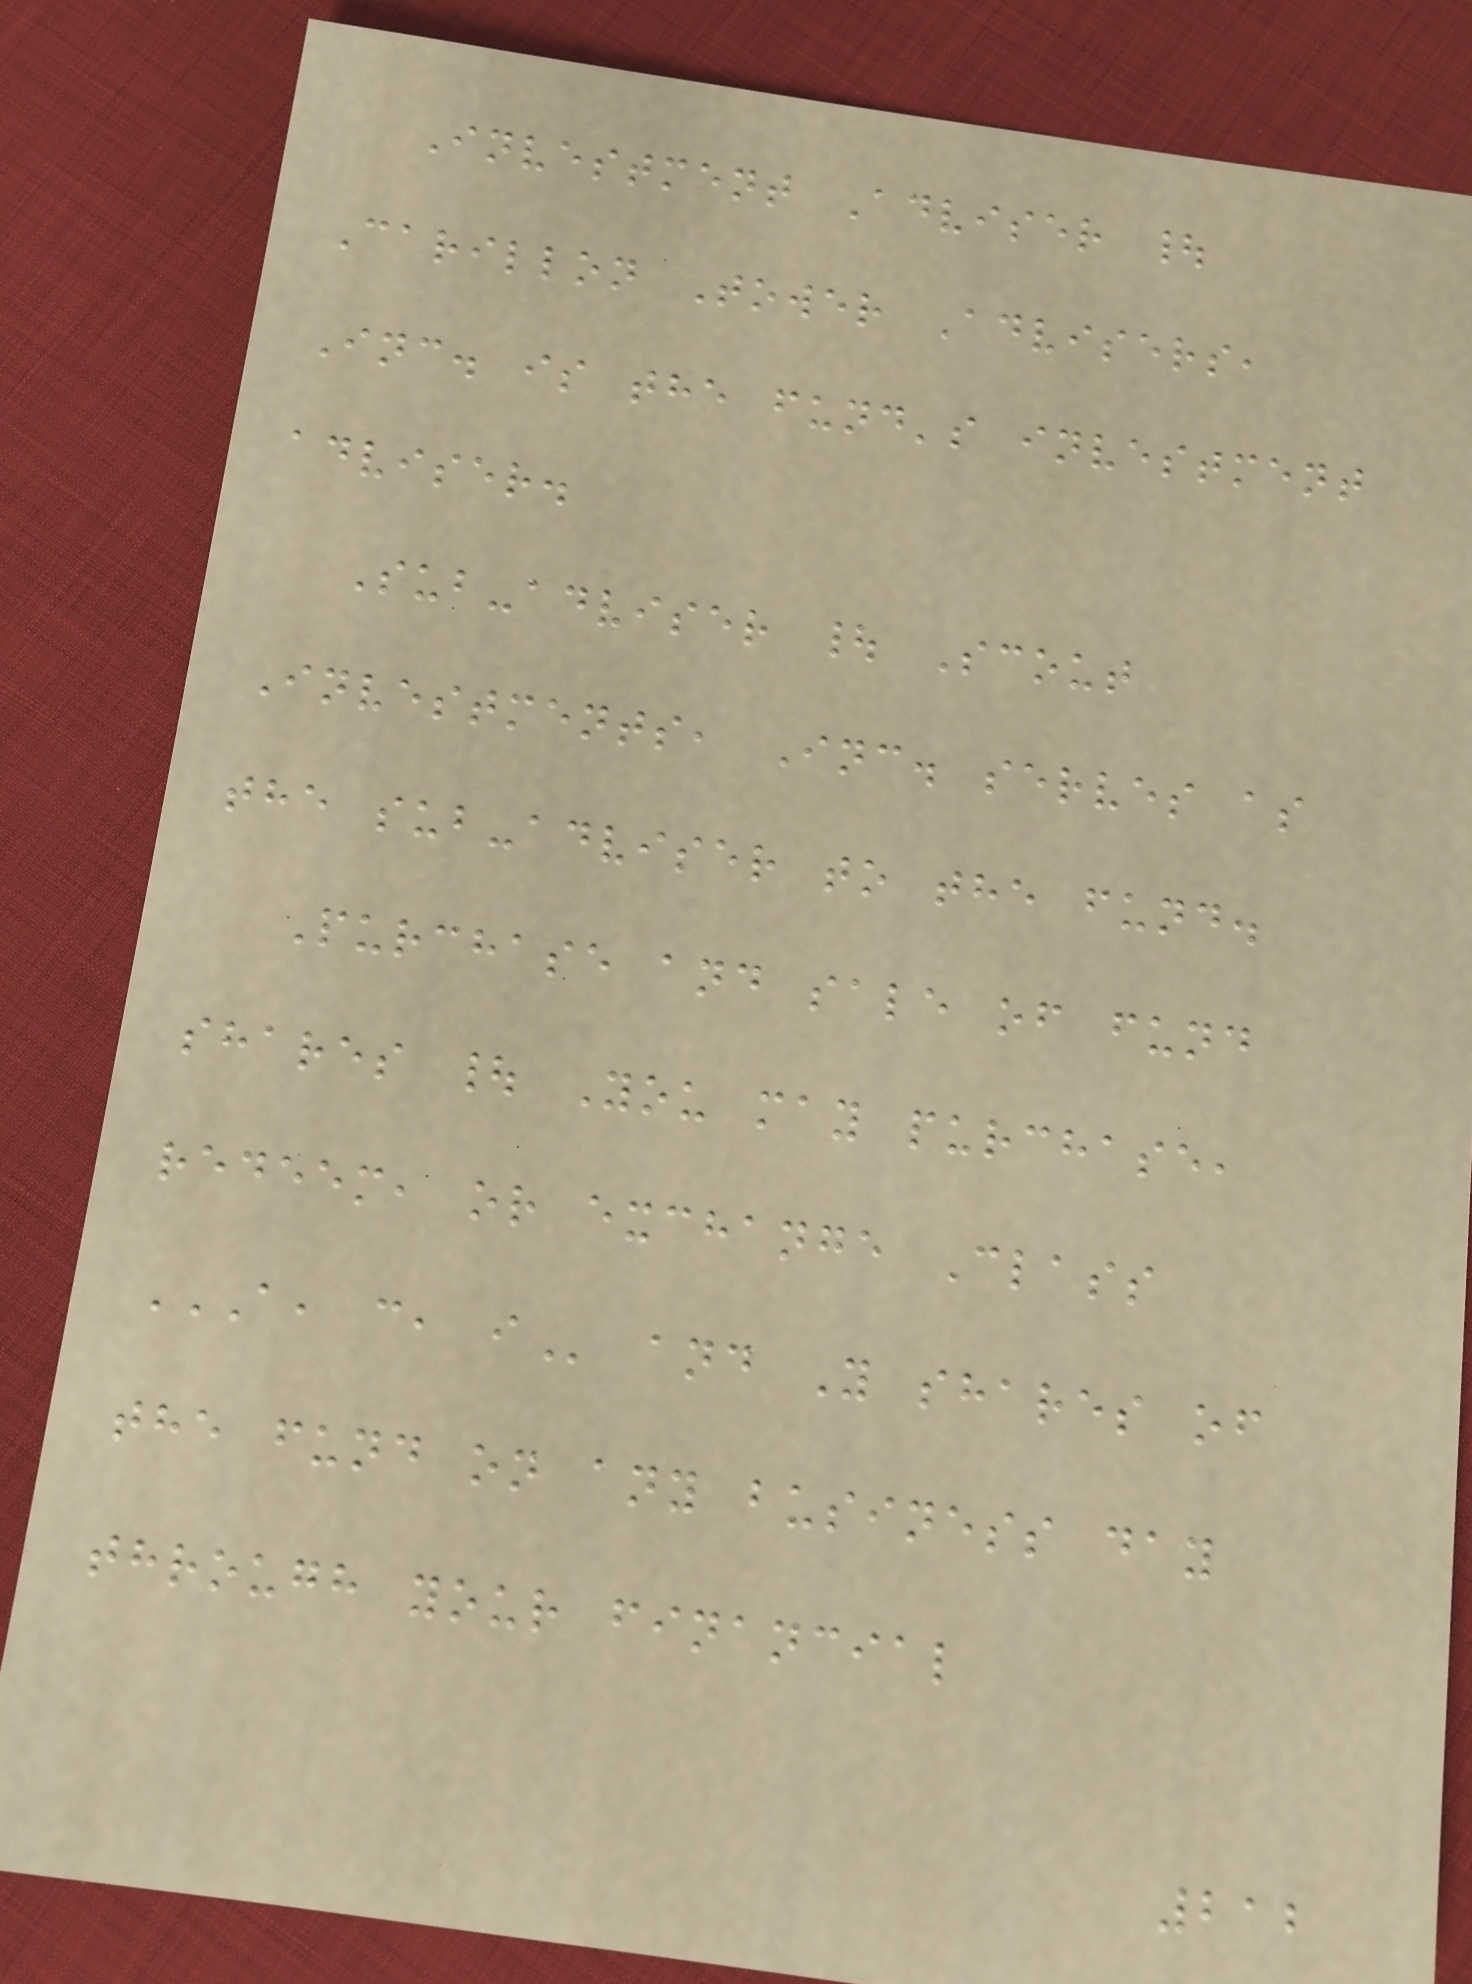Investment Adviser |
Carillon Tower Advisers,
Inc. is the fund's investment
adviser.
Sub-adviser | Scout
Investments, Inc. serves as
the sub-adviser to the fund.
Purchase and sale of fund
shares | You may purchase,
redeem, or exchange Class
A, C, I and Y shares of
the fund on any business day
through your financial
212
